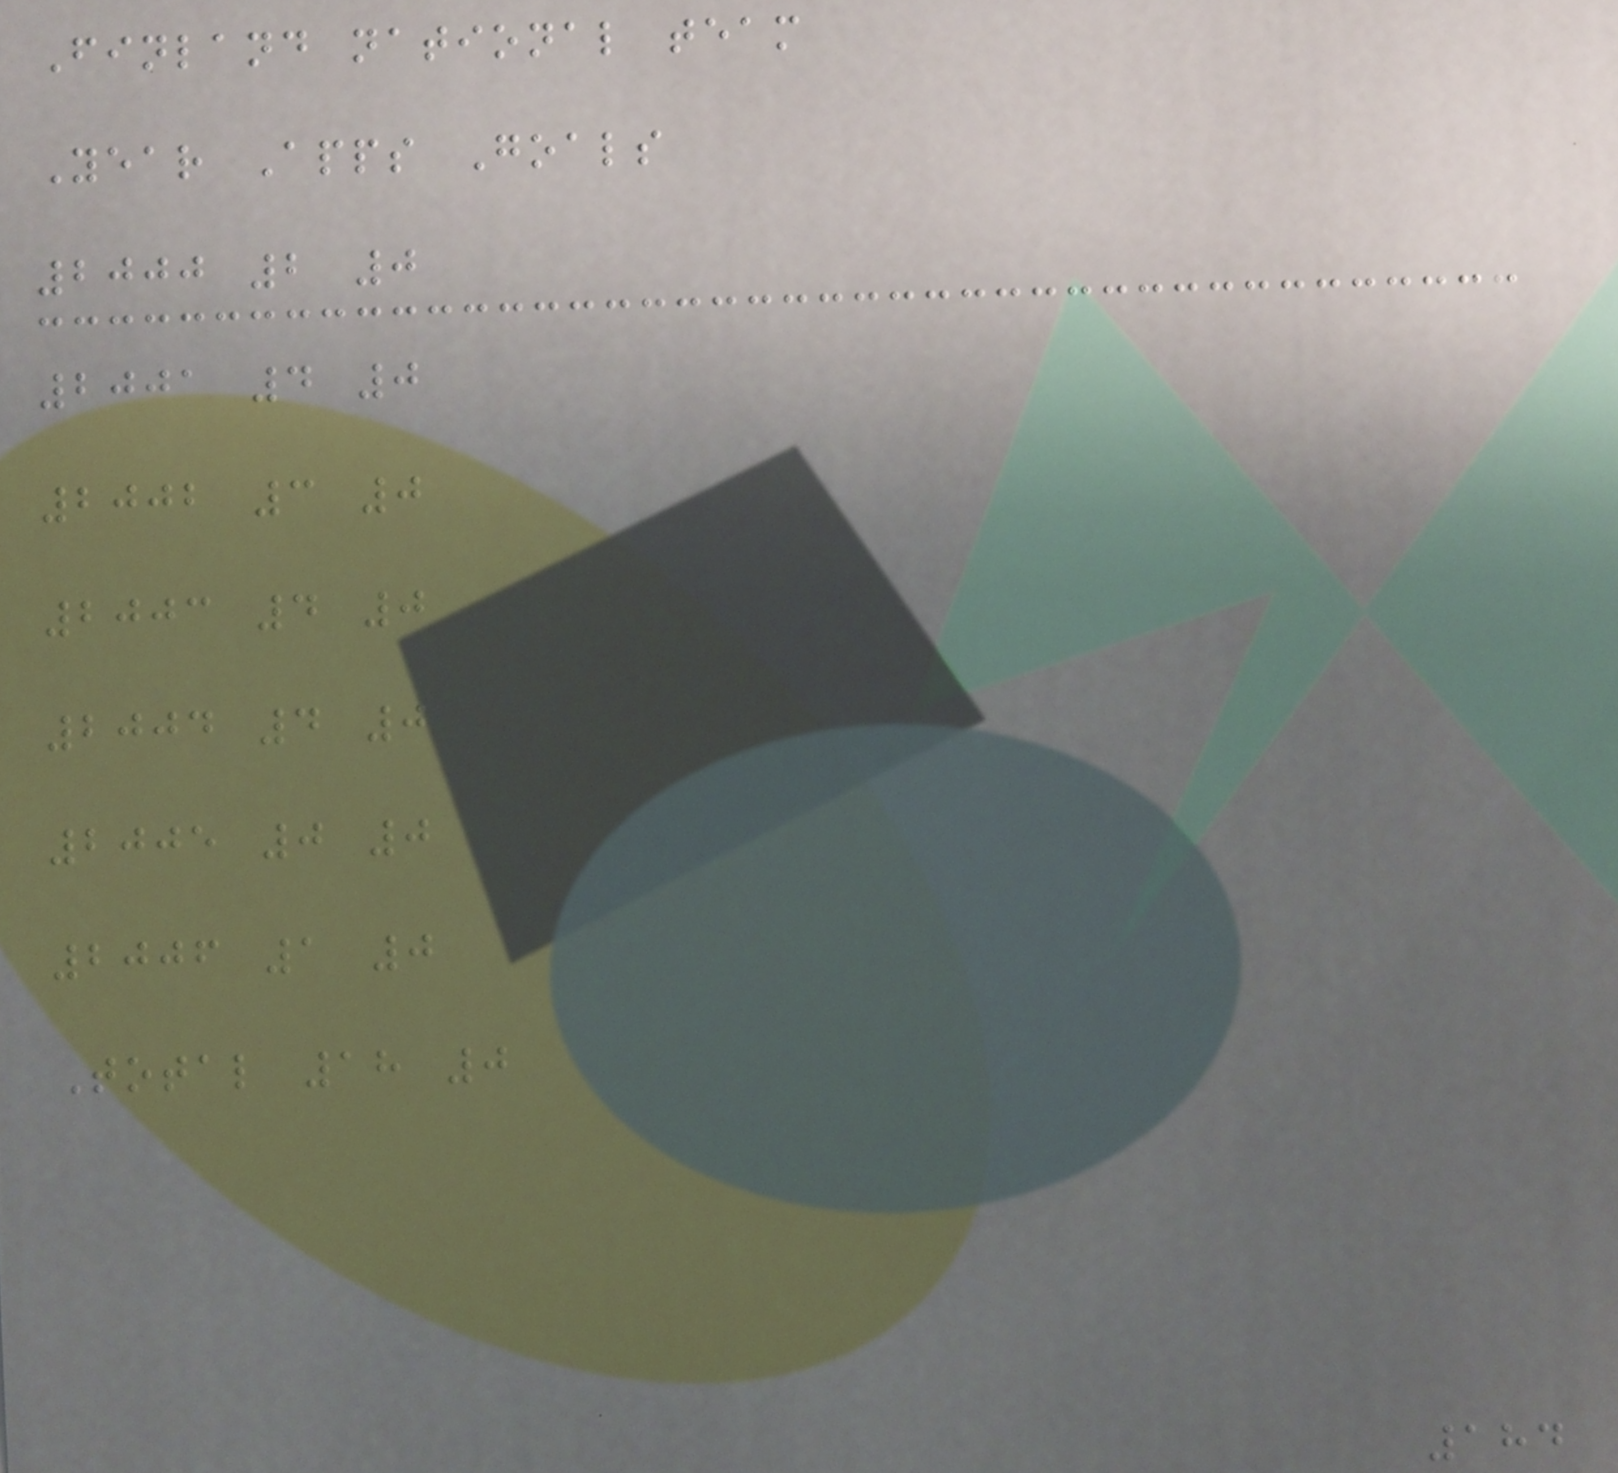Finland national team
Year Apps Goals
2000 2 0
2001 4 0
2002 3 0
2003 4 0
2004 4 0
2005 0 0
2006 1 0
Total 18 0
184
